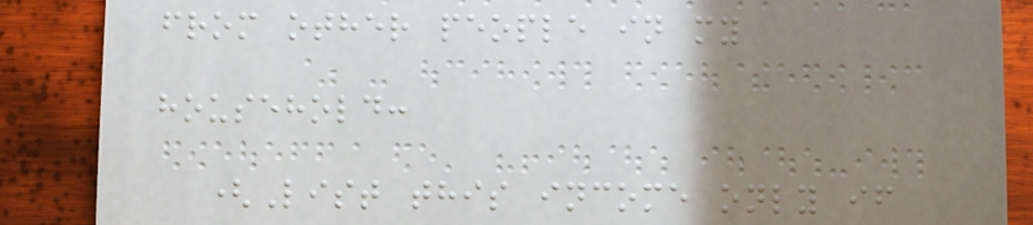from other people in my
household:
(List this income only if
